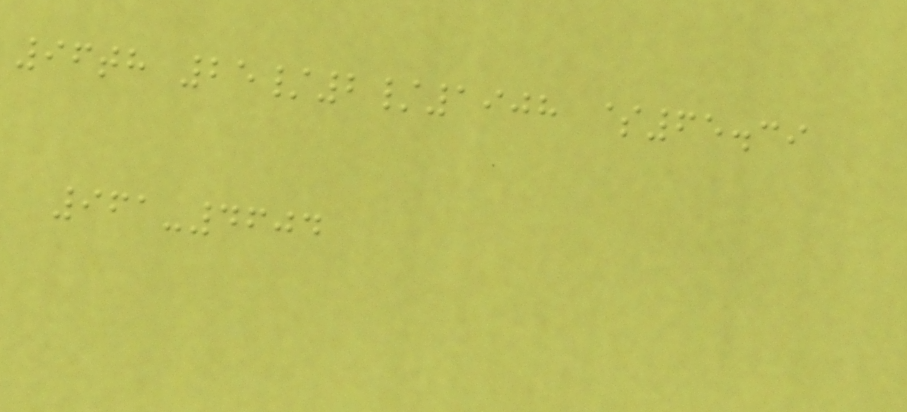96th 25/2/1908 $65.39
961-4604
